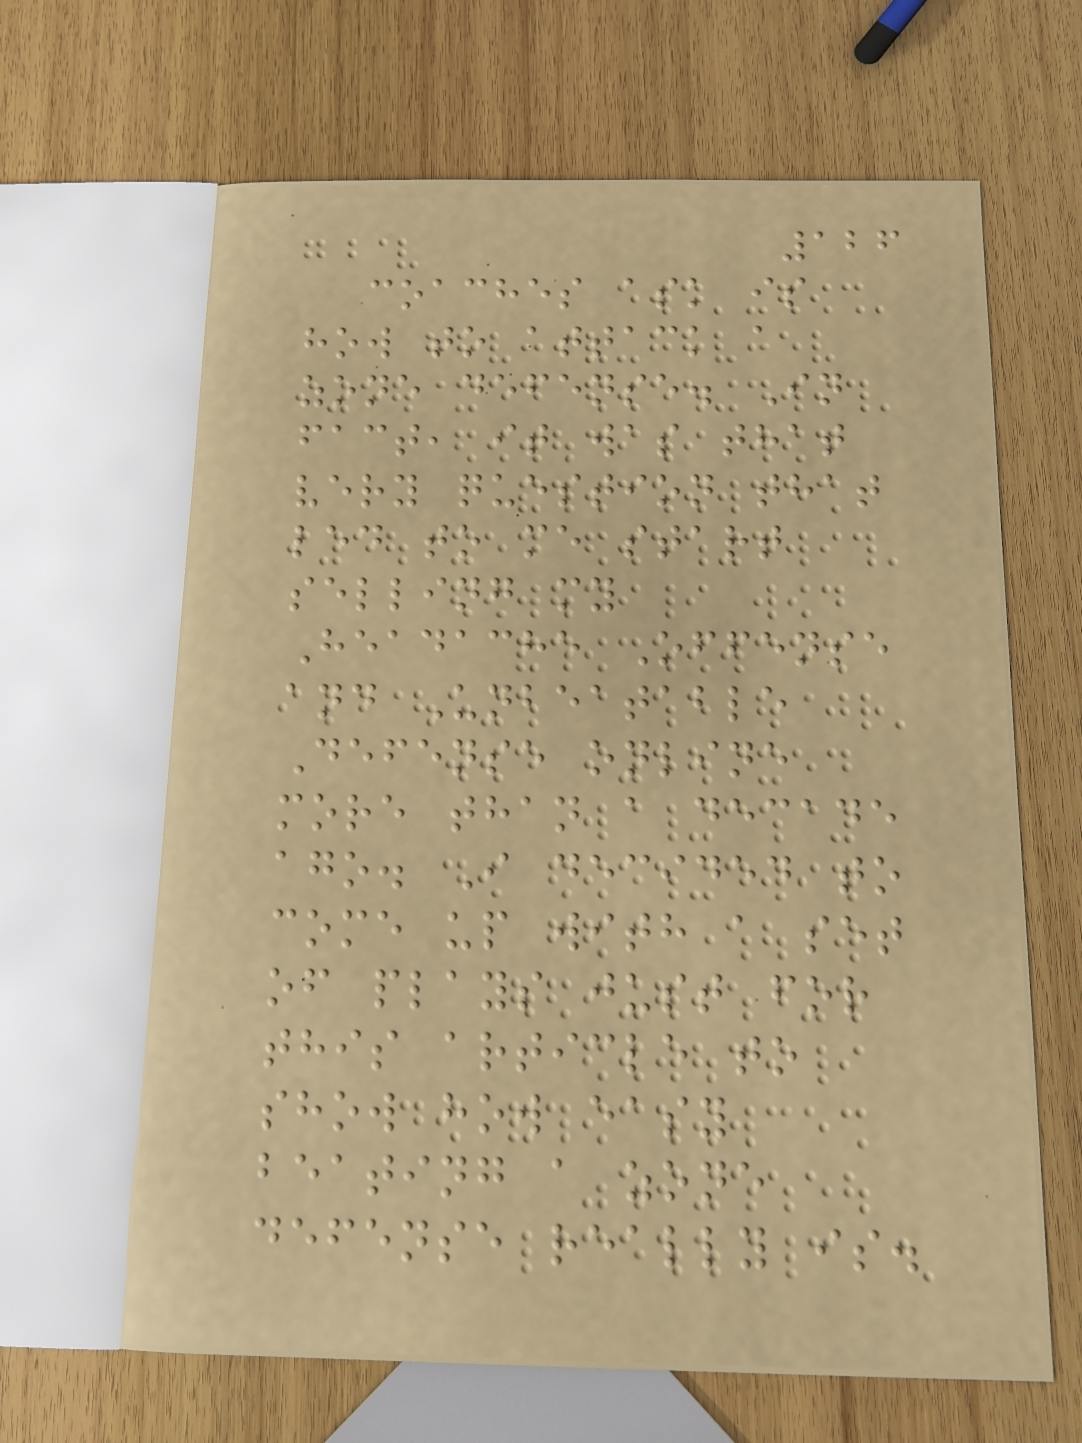126
coaches ask is
how to attack a
zone defense. In
fact, it was that
very question that
led to me start
selling my
Headache Offense
and Unbeatable
Defense online
more than a decade
ago. I decided to
come up with a set
of plays just for
this article to
show how easy
beating a zone
defense really is.
